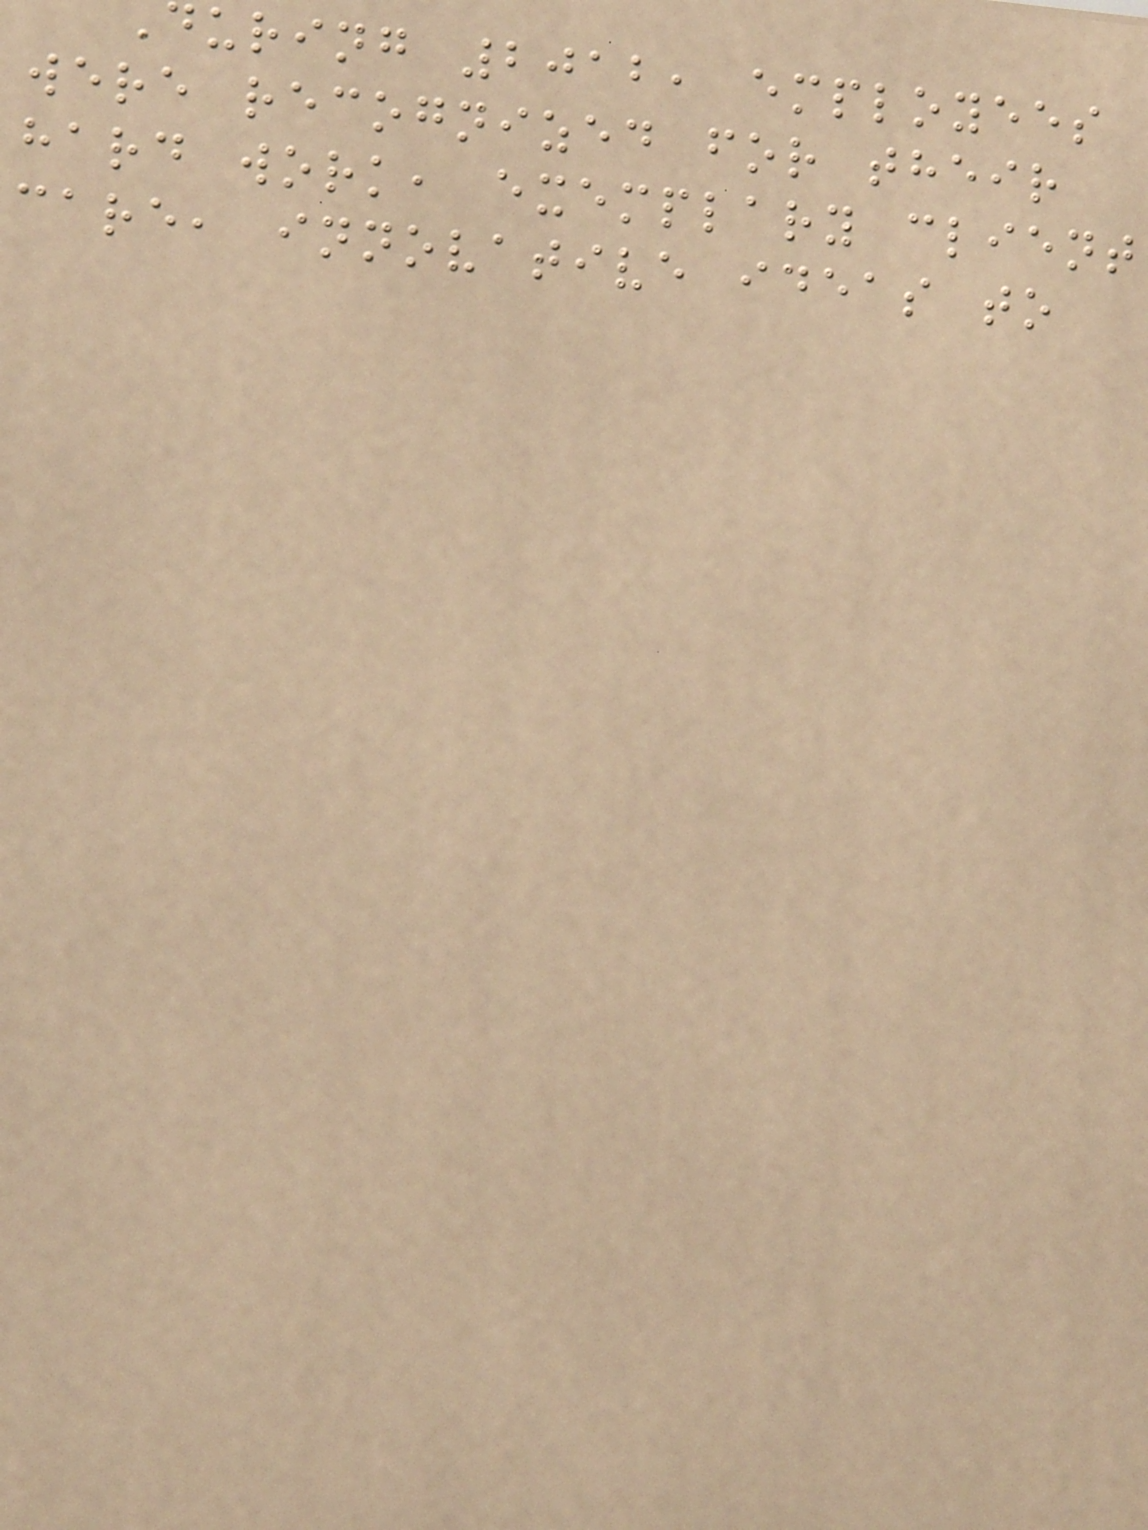uring 2012, employees
were recognized for their
hard work, exemplary client
care, innovative ideas to
